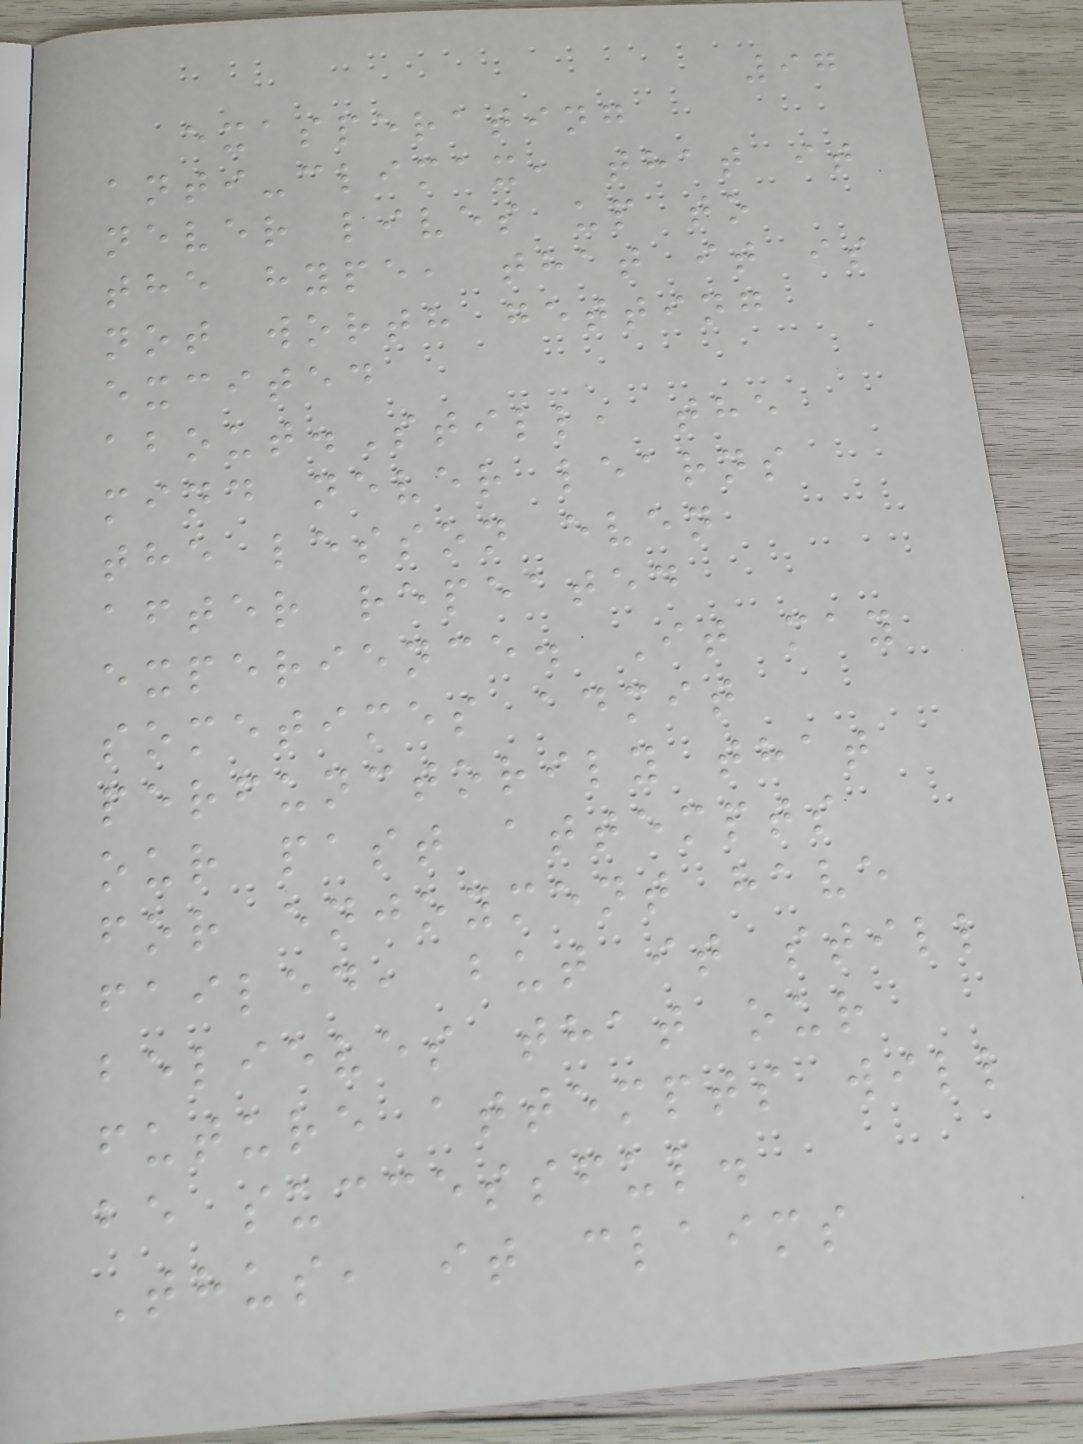97
exasperating
anti-climax, that it
never lives up to
the hype, that it is
not worth getting
excited
about.Still, the
mind never learns
the lesson even
after repeated
experience. It may
sometimes admit
perfunctorily that
our past attempts
for enjoyment have
failed, but it still
believes that our
future attempts will
be successful.
Thus, it claims
